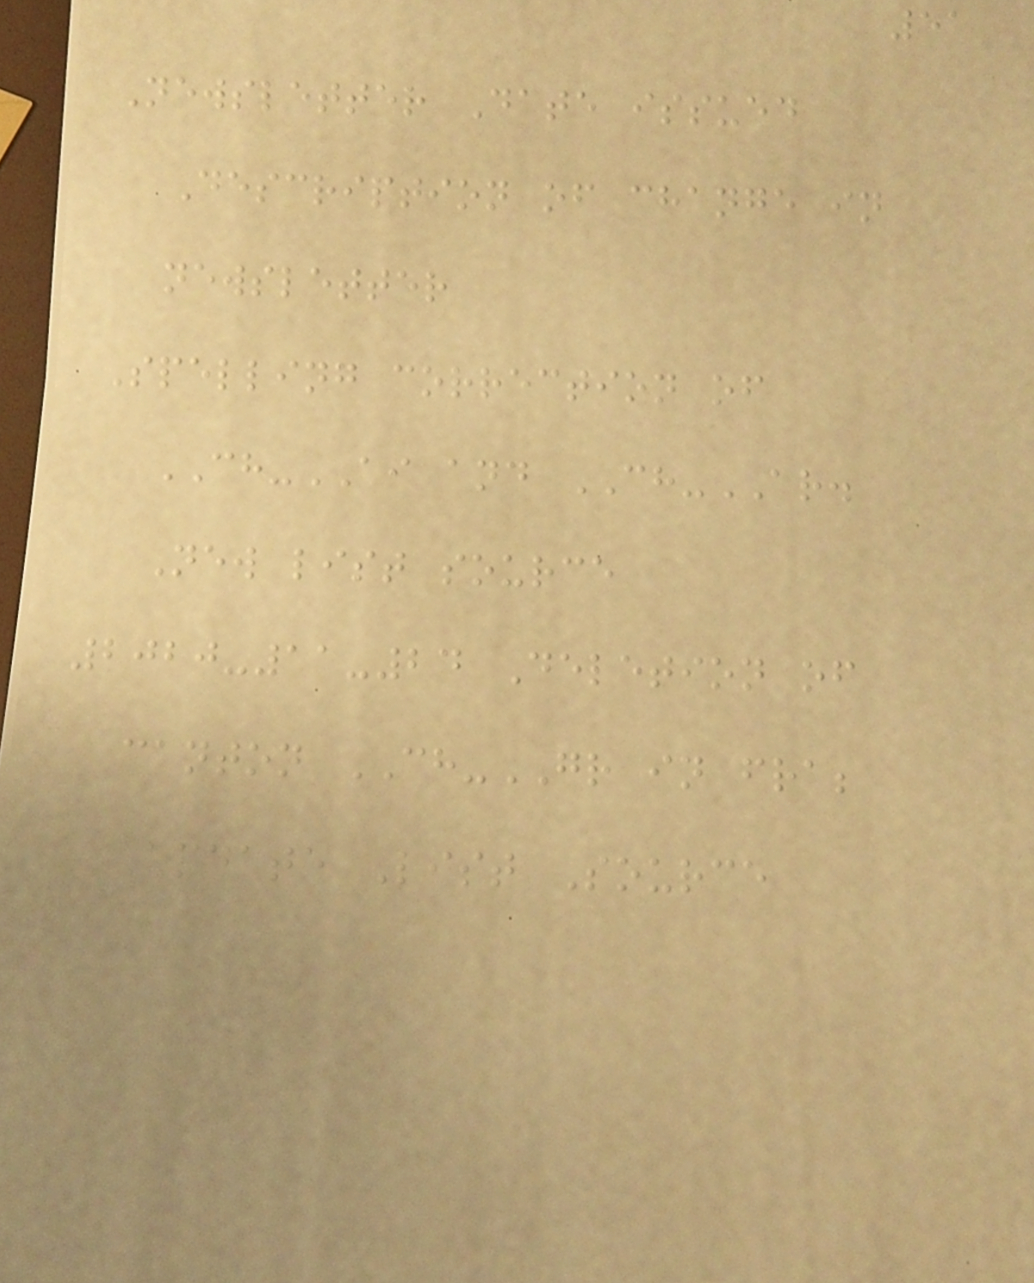51
Newsletter Date issued
Description of change in
newsletter
Spelling correction of
CH-AI and CH-AR.
New list source
2020-11-24 Deletion of
canton CH-GR in fra;
Update List Source
